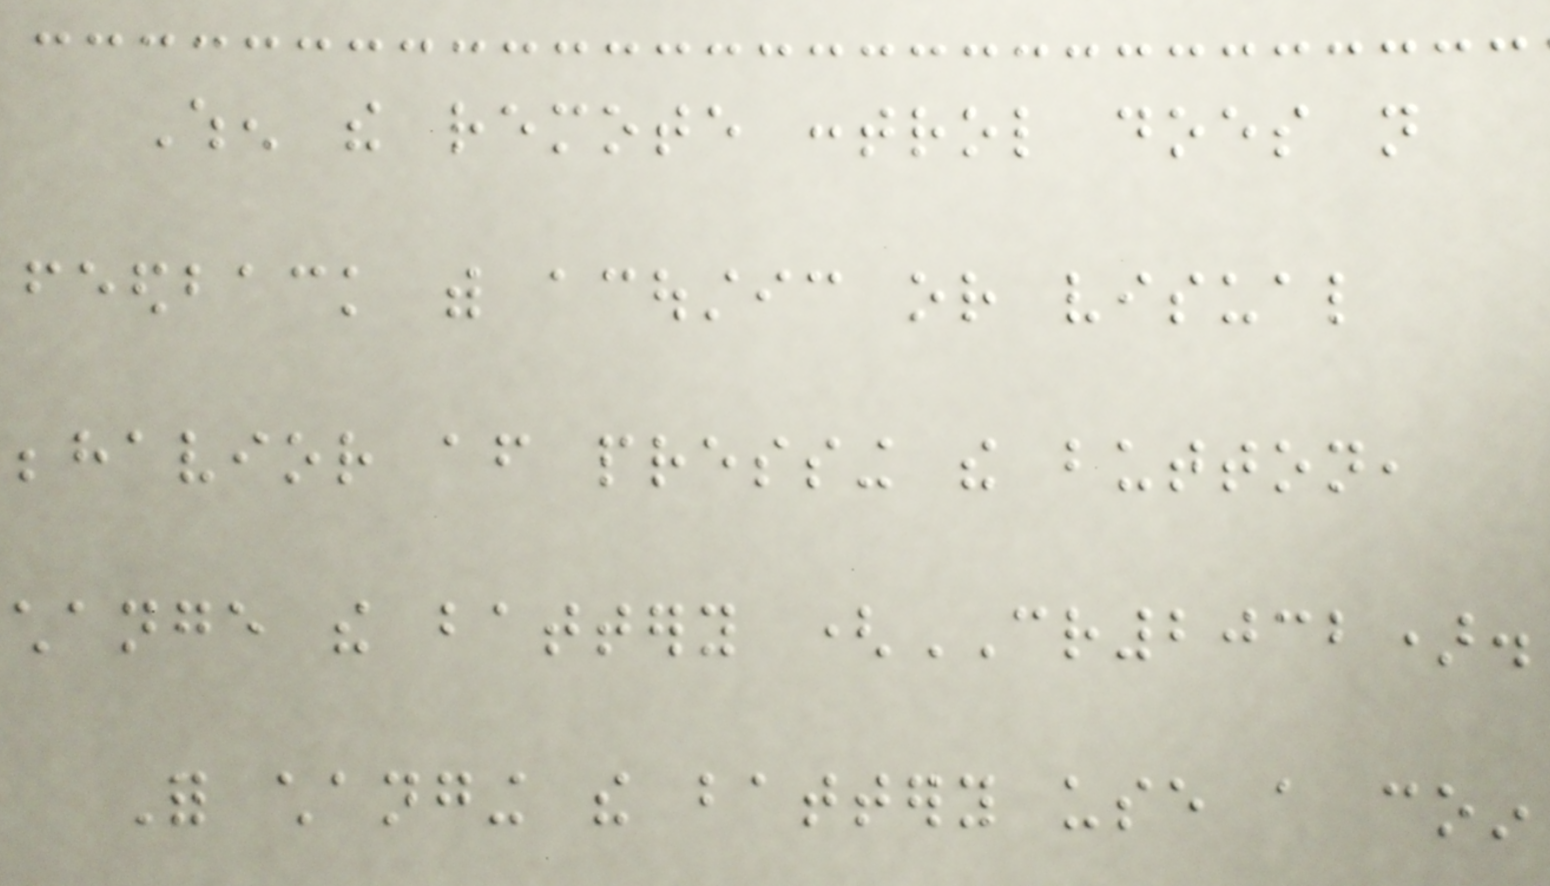When the remote control does not
feedback with acoustic or visual
behavior after pressing the button,
change the battery (CR2032).
For changing the battery use a coin
